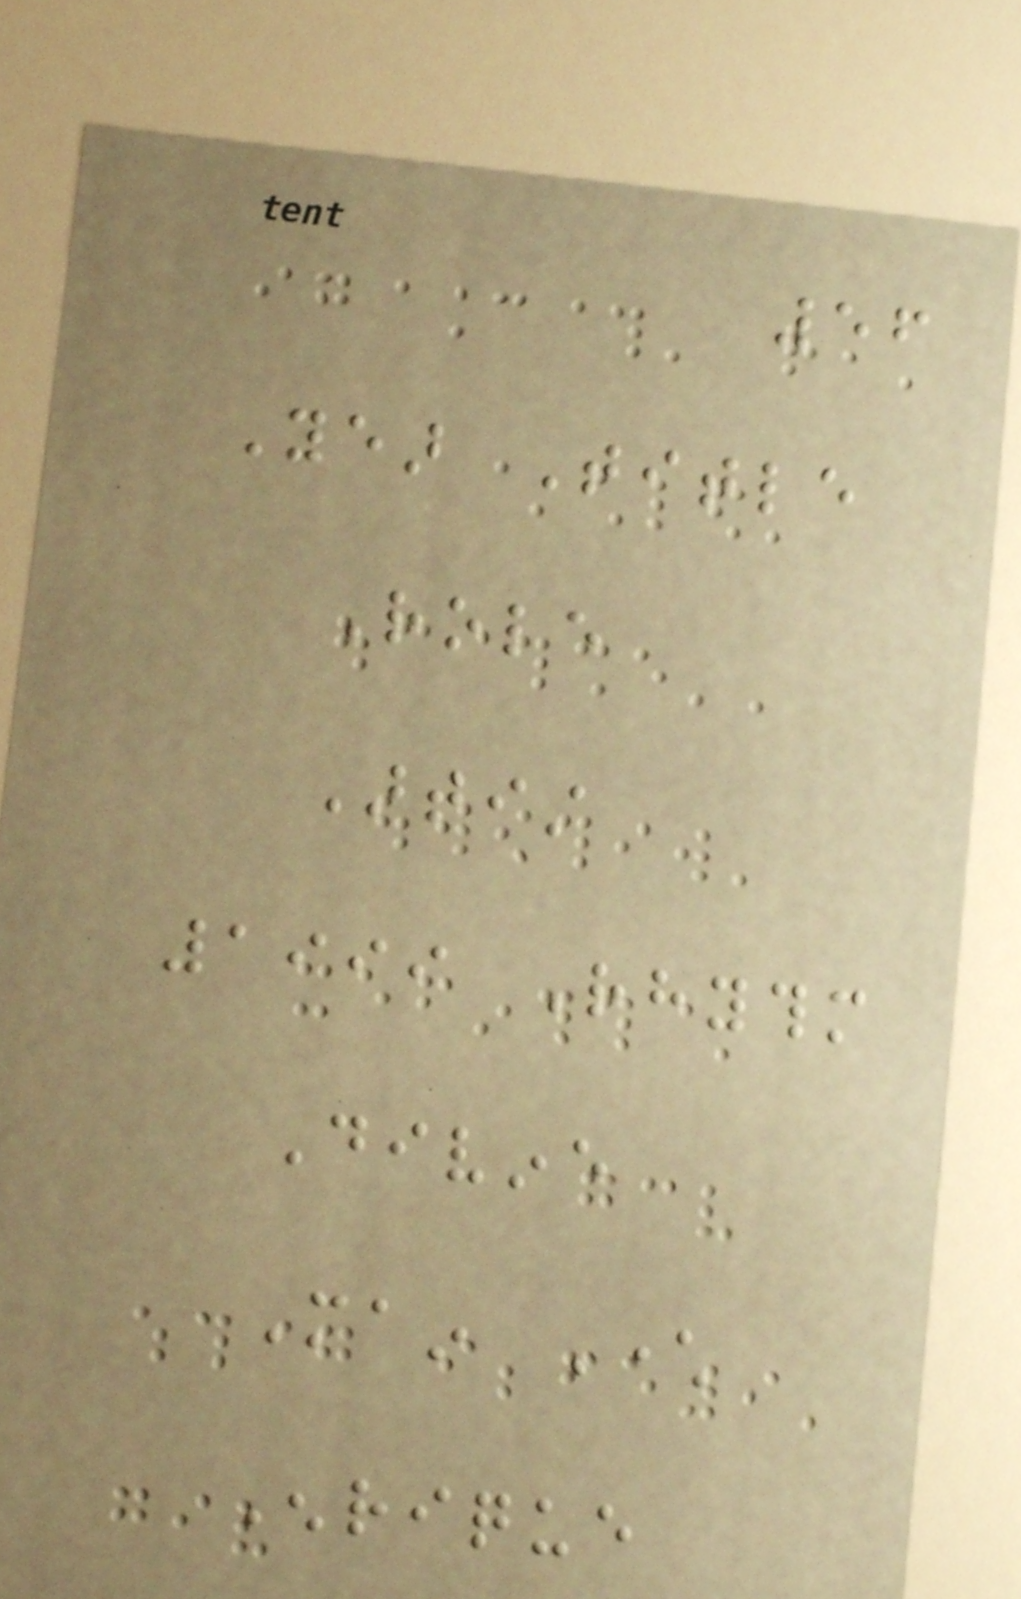56
Year Title
Role
Artist
1999 Rhythm
Divine
Main Character
Enrique
